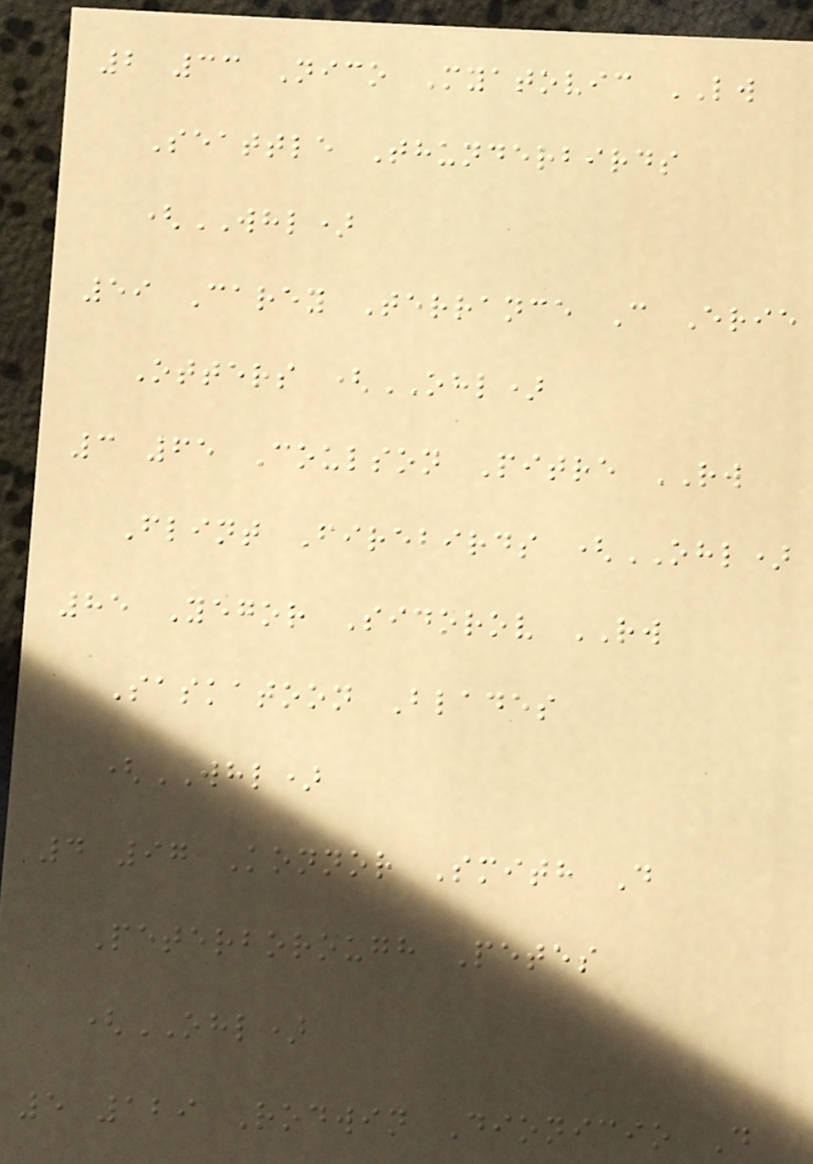2 33 Nico Myatovic LW
Seattle Thunderbirds
(WHL)
59 Carey Terrance C Erie
Otters (OHL)
3 65 Coulson Pitre RW
Flint Firebirds (OHL)
85 Yegor Sidorov RW
Saskatoon Blades
(WHL)
4 97 Konnor Smith D
Peterborough Petes
(OHL)
5 129 Rodwin Dionicio D
